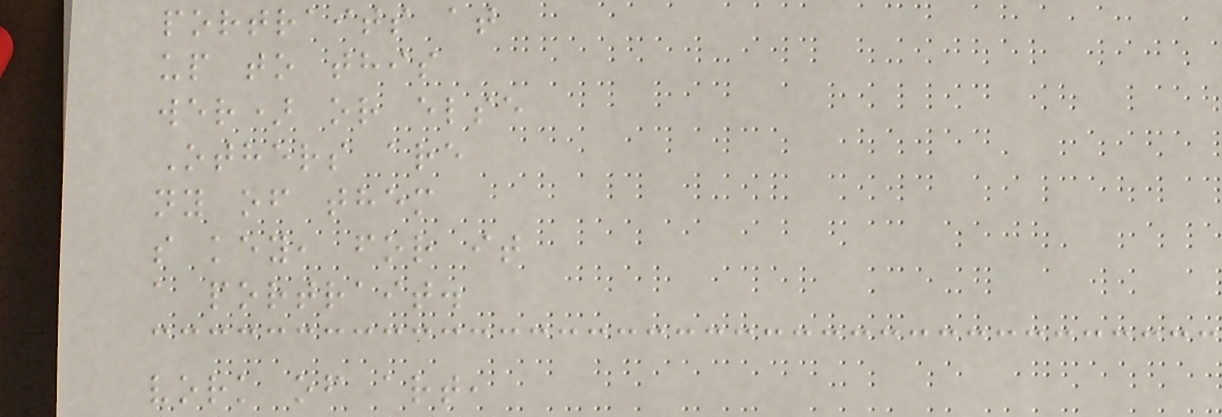portraits at
up to this
wer) or else
Others are
ny of them
s key, for it
a portrait.
vork of art,
